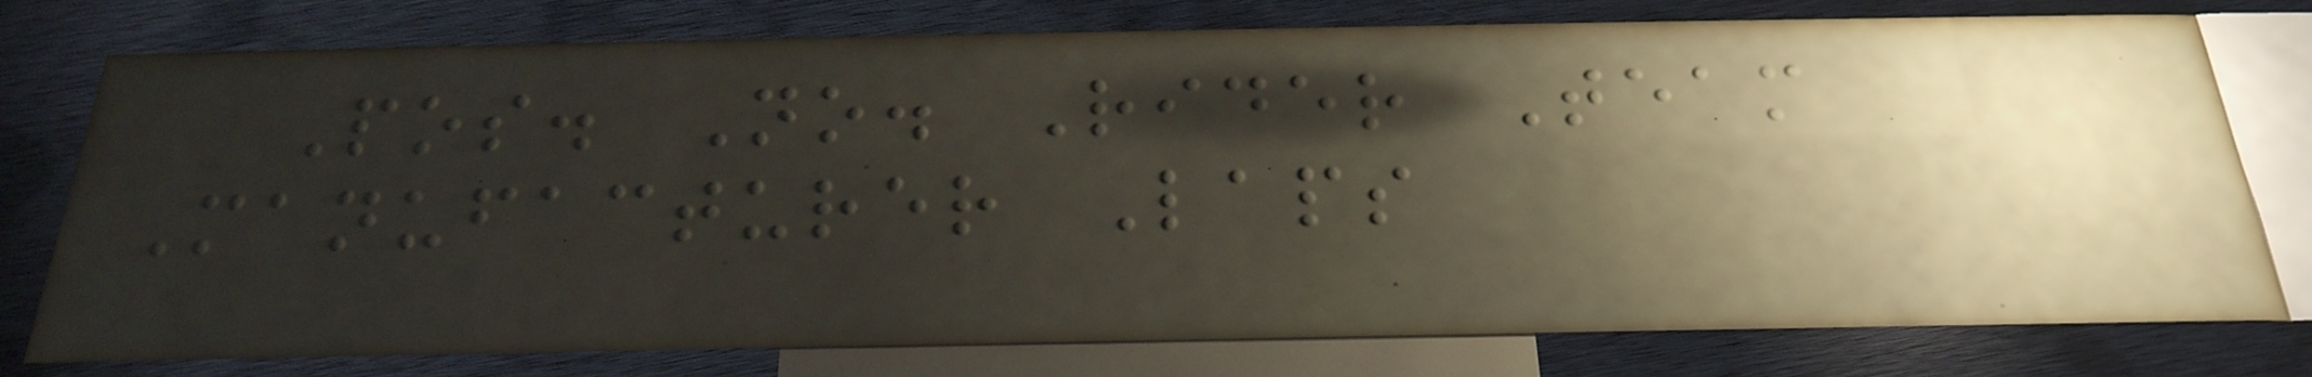Pos. No. Rider Team
Manufacturer Laps
